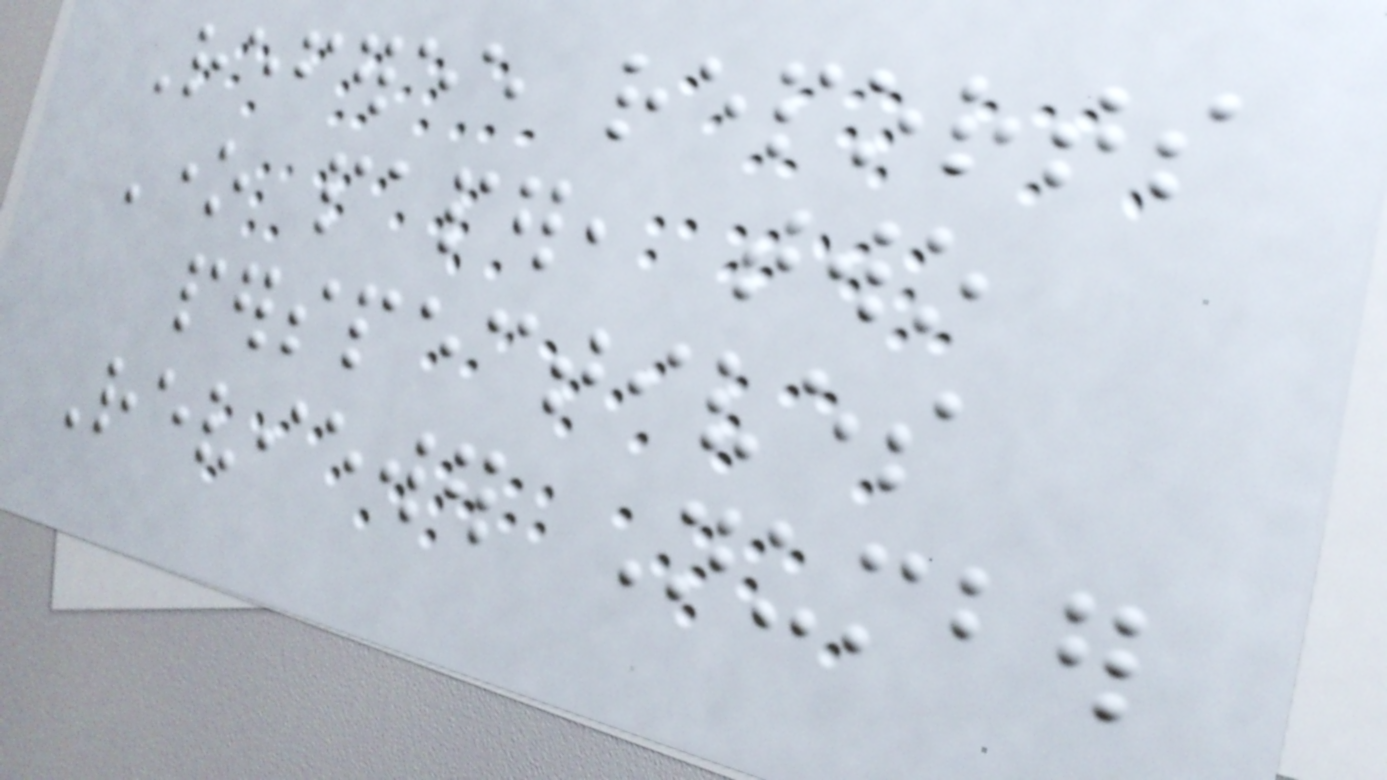Referee reports
One paper, two
perspectives
Reviewer Number
